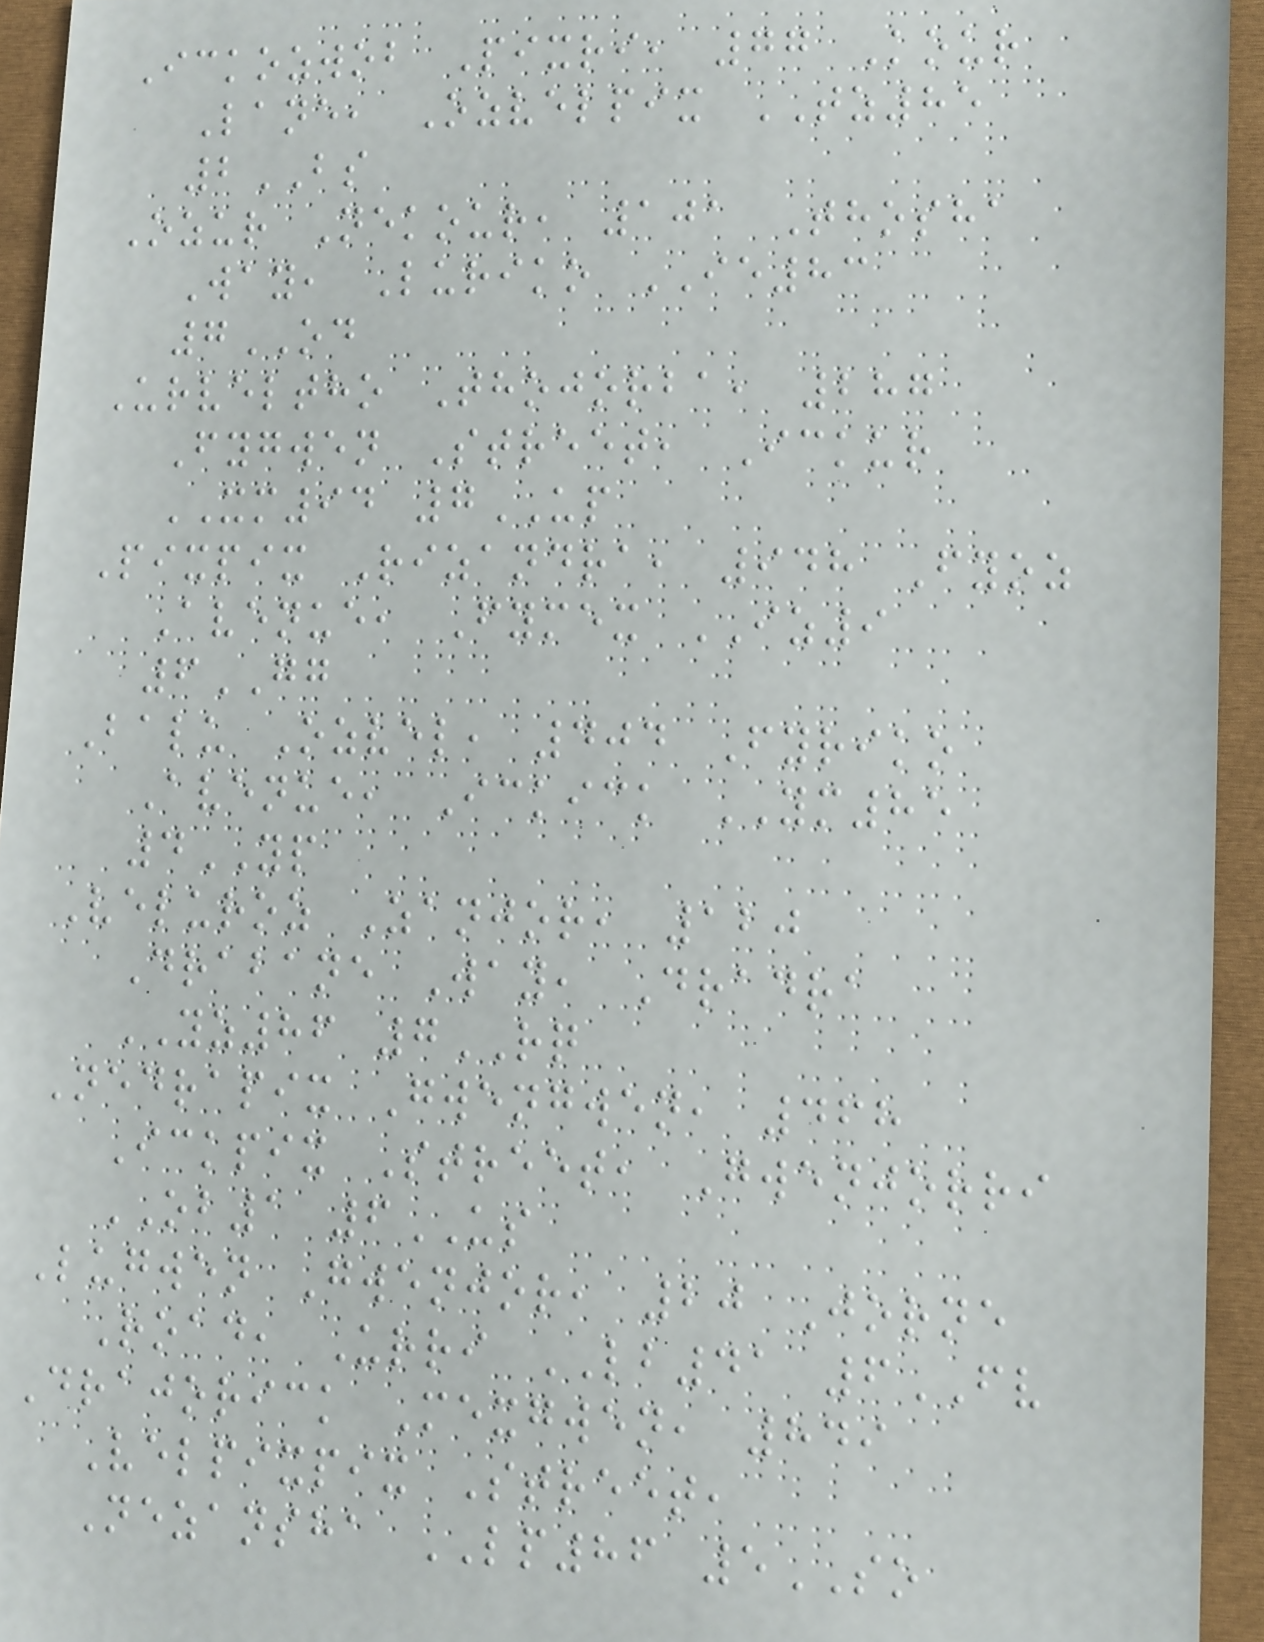Ickozwob Pixri, 77 Kour
Lane, Ozvelpix TZ85
2BS
Ozur Nekour, 101 Thosha
Way, Luriko IE83
7OD
Urveltho Thojorba, 287
Fygwen Street, Ickur
XM94 7UP
Pixpix Rizandra, 948 Fyoz
Avenue, Fymex IZ9
6GG
Balu Ozvel, 404 Fyriko
Avenue, Ickick YM85
4YP
Veluroz Zanjor, 120
Drabane Way, Dradra
YZ86 7RQ
Nedrapix Gwengwen, 468
Ickpix Street, Gwenjorri
OB1 6US
Lugwen Gwenjor, 20 Jorne
Road, Urri LB41 6FV
Drajorick Mexgwen, 849
Velpixpix Street,
Nezansha LP86 5SO
